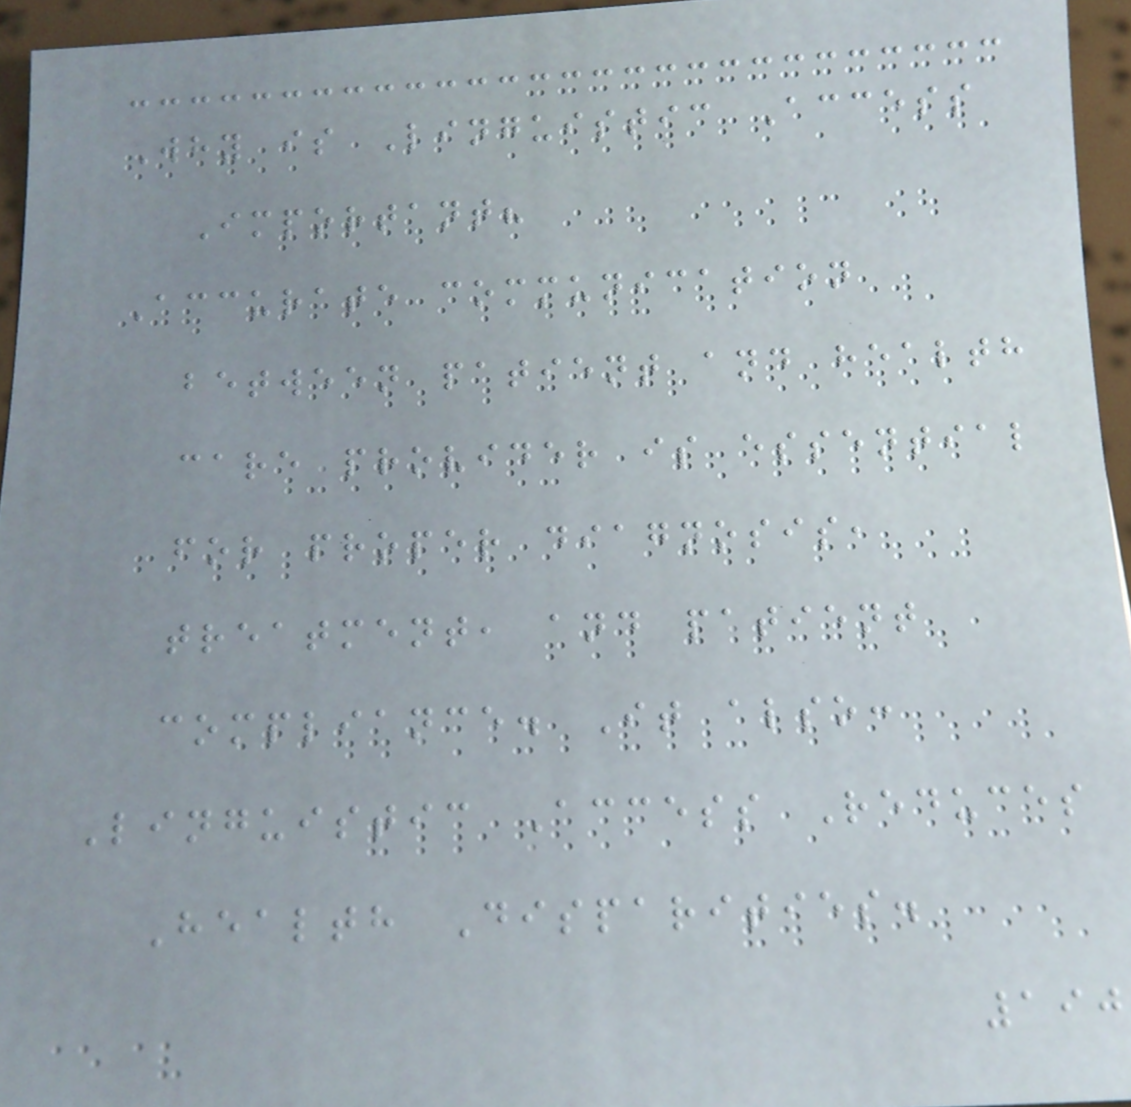Why is Linguistic Access
Important?
Accurate communication
between patient and health
care provider is essential
for proper diagnosis,
treatment, and patient
compliance. It also:
Linguistic Access Reduces
Health Disparities.
190
